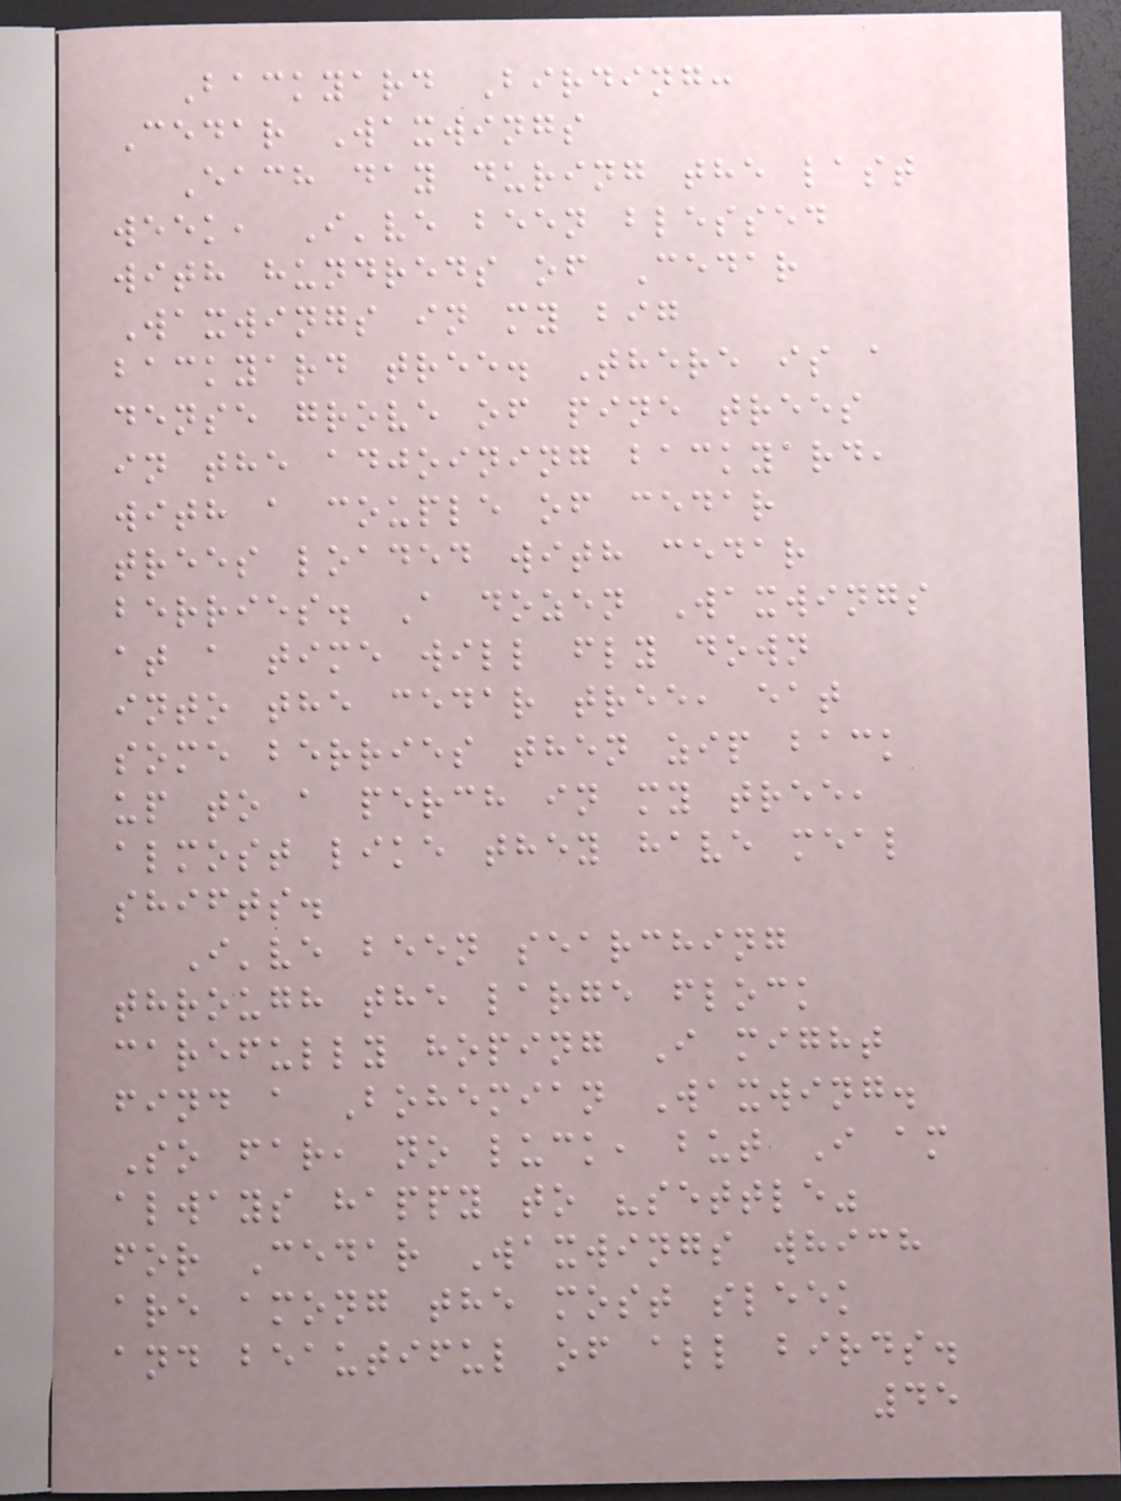Backyard Birding:
Cedar Waxwings
Each day during the last
week, I've been blessed
with hundreds of Cedar
Waxwings in my big
backyard tree. There is a
dense grove of pine trees
in the adjoining backyard,
with a couple of cedar
trees loaded with cedar
berries. A dozen Waxwings
at a time will fly down
into the cedar tree, eat
some berries then zip back
up to a perch in my tree,
almost like they have meal
shifts.
I've been searching
through the large flock
carefully hoping I might
find a Bohemian Waxwing.
So far, no luck, but I am
always happy to "settle"
for Cedar Waxwings which
are among the most sleek
and beautiful of all birds.
45
